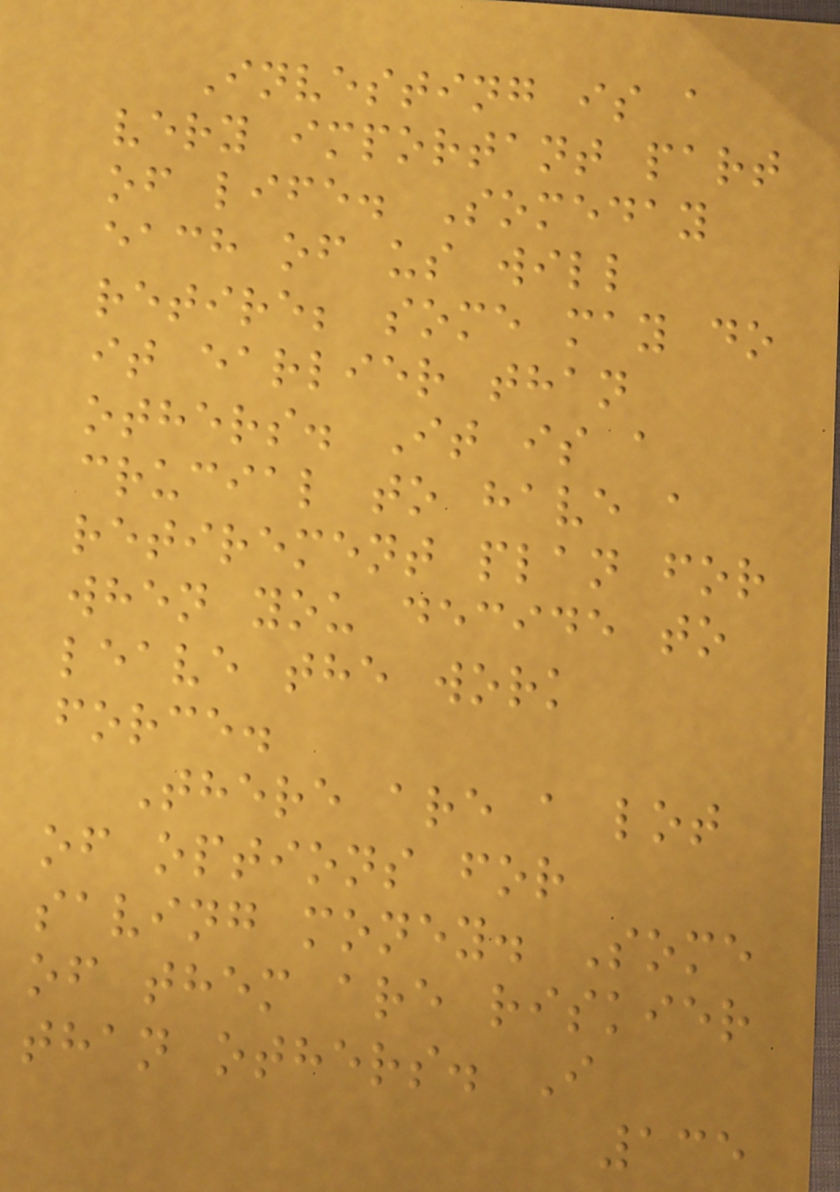Investing is a
very important part
of life. Someday
each of us will
retire; some may do
it earlier than
others. It is a
crucial to have a
retirement plan for
when you decide to
leave the work
force.
There are a lot
of options for
saving money. Some
of them are riskier
than others. I
135
